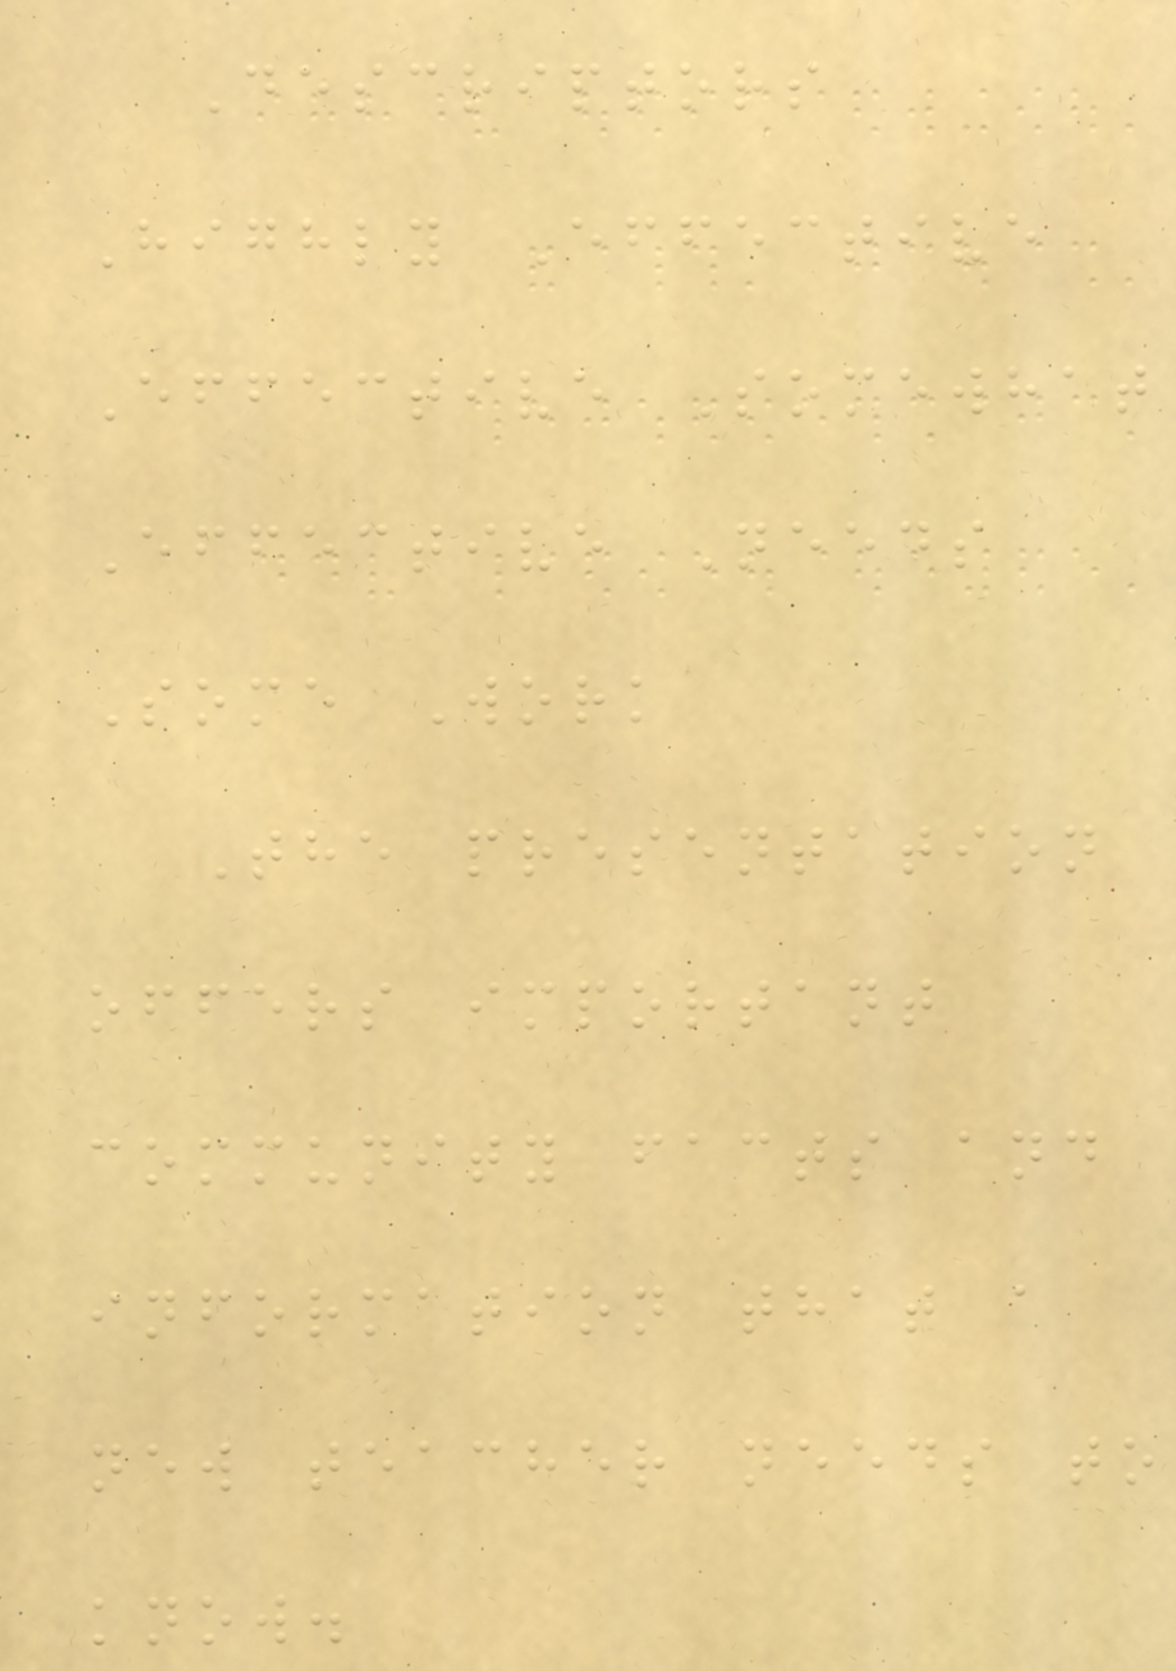Descriptors
Highly Effective
Effective Somewhat
Effective Needs
Some Work
The presentation
offers important
community facts and
information that a
new teacher needs to
know.
